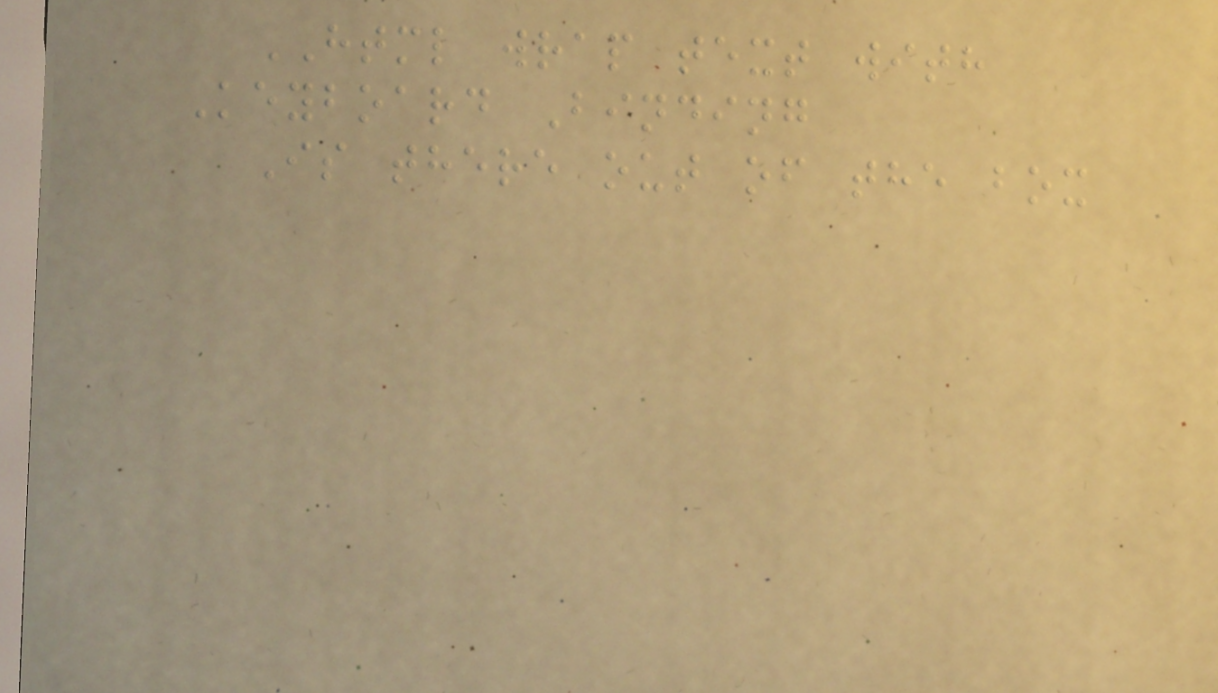HTML wrap text with
Keyboard Binding
Is there out of the box
